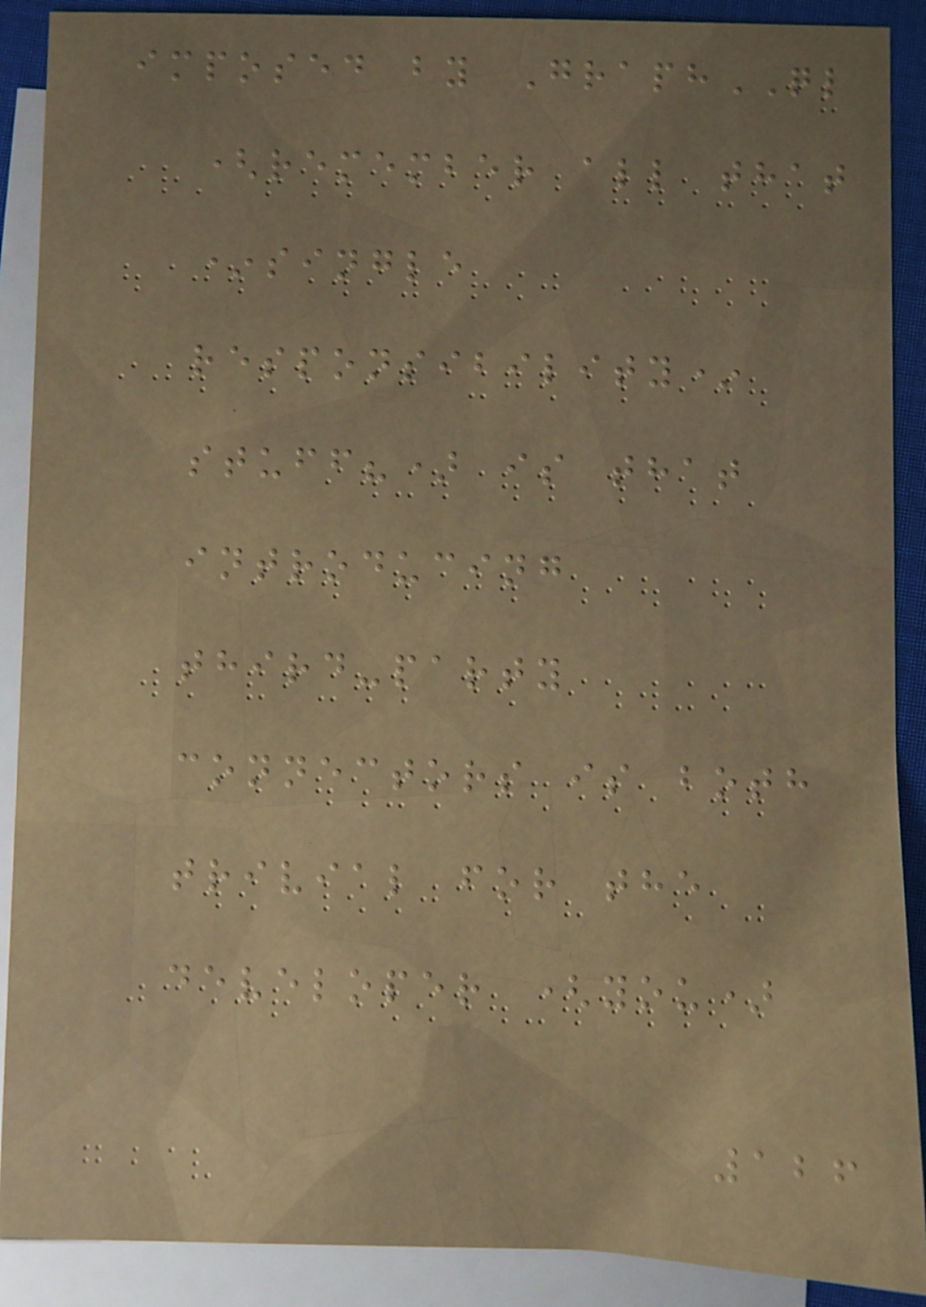imposed by GraphQL
(remember all that
*single
responsibility*
stuff?) is that
introducing
third-party
connectors is both
trivial for the
developer (you)
126
